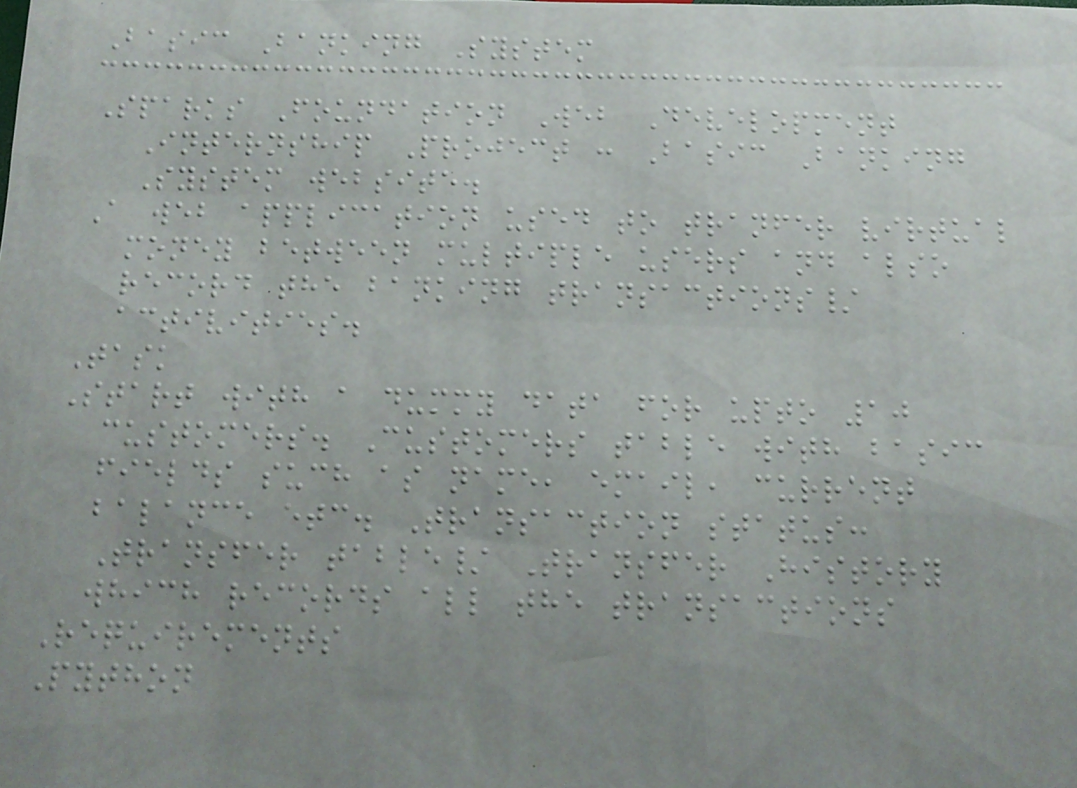Basic Banking System
Sparks Foundation Web Development
Internship Project : Basic Banking
System website.
A web application used to tranfer virtual
money between multiple users and also
record the banking transactions/
activities.
Task
Start with a dummy data for upto 10
customers. Customers table with basic
fields such as name, email, current
balance etc. Transaction status:
Transfer table/ Transfer History
which records all the transactions
Requirements
Python
